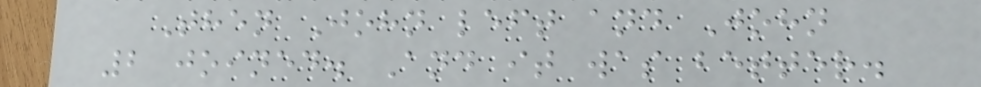Then John left and John
2 joined. And it was better.
